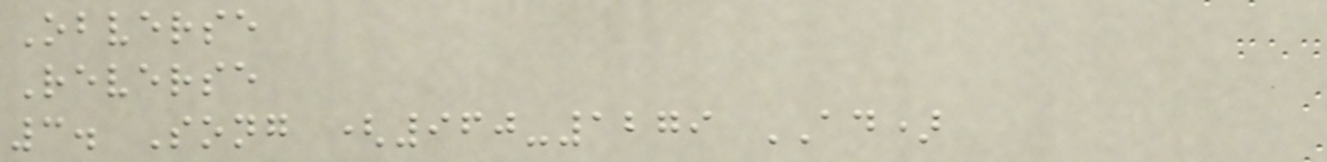Obverse
Reverse
3. Song (960-1279 AD)
